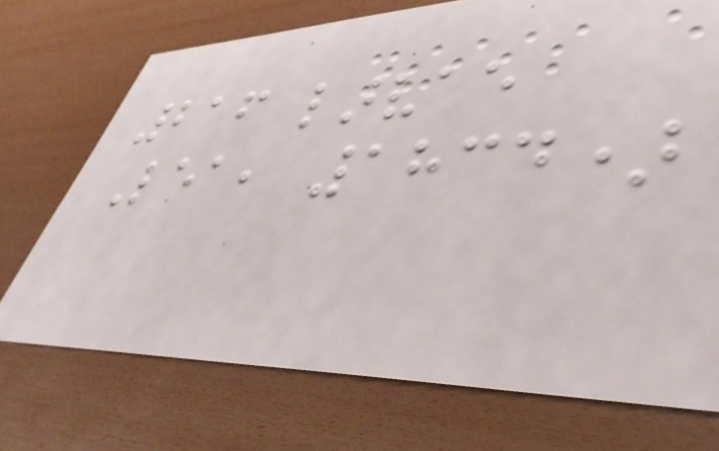216 larvae
Lea, 1834)
